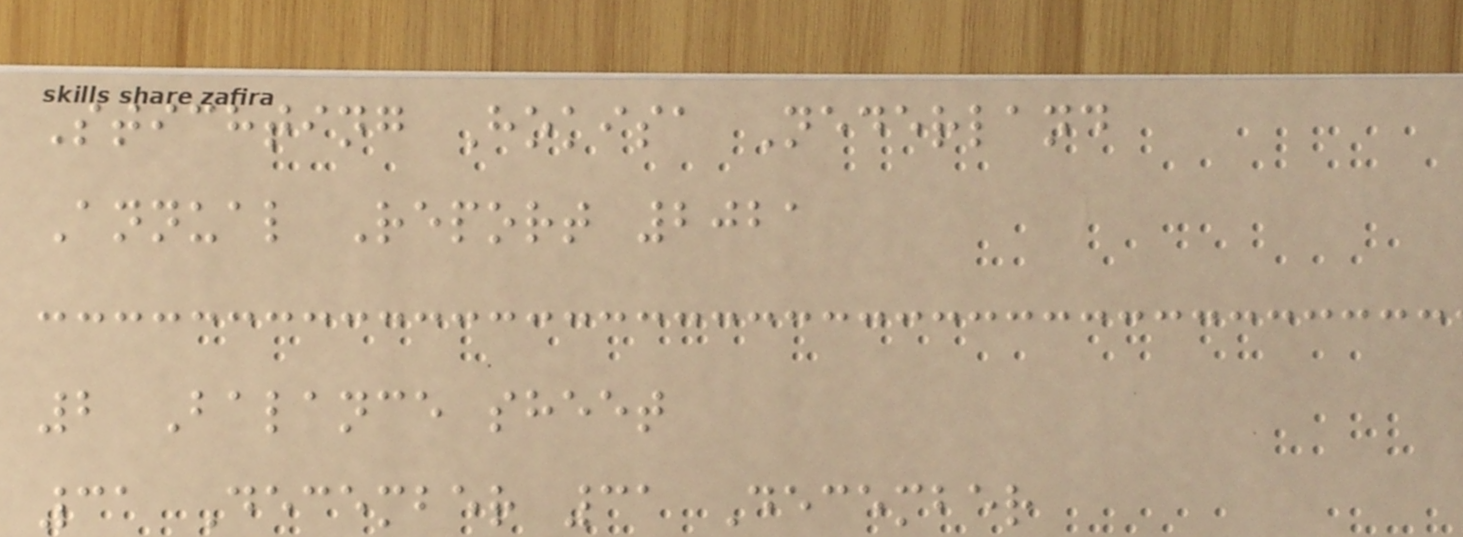Stichting Hokisa Nederland
Annual Report 2021
2 Balance sheet
31 December 31 December
